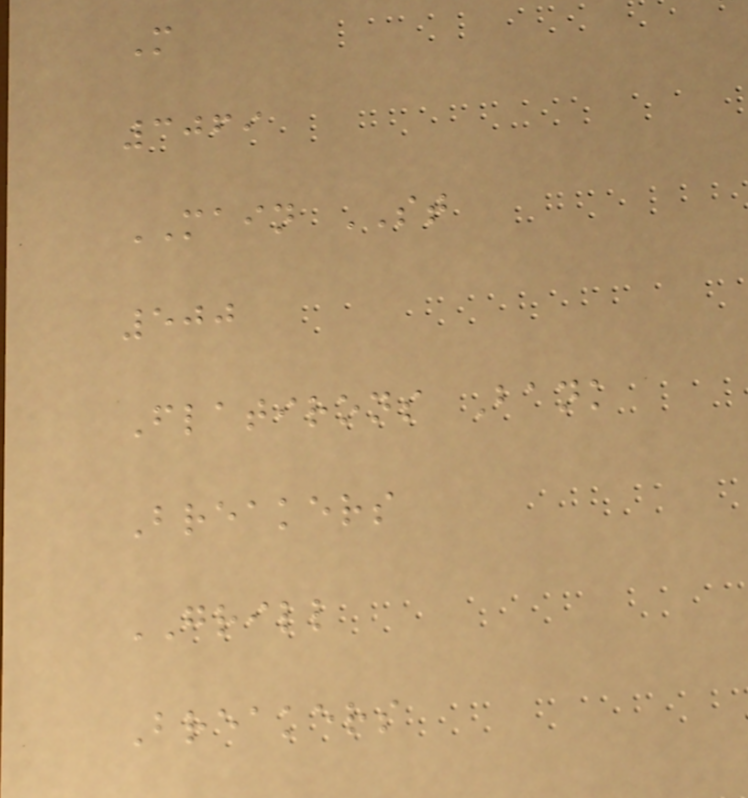M
3069
MAIN ST
500
Flatirons Bank
Breakers
GRILL
Breakers
